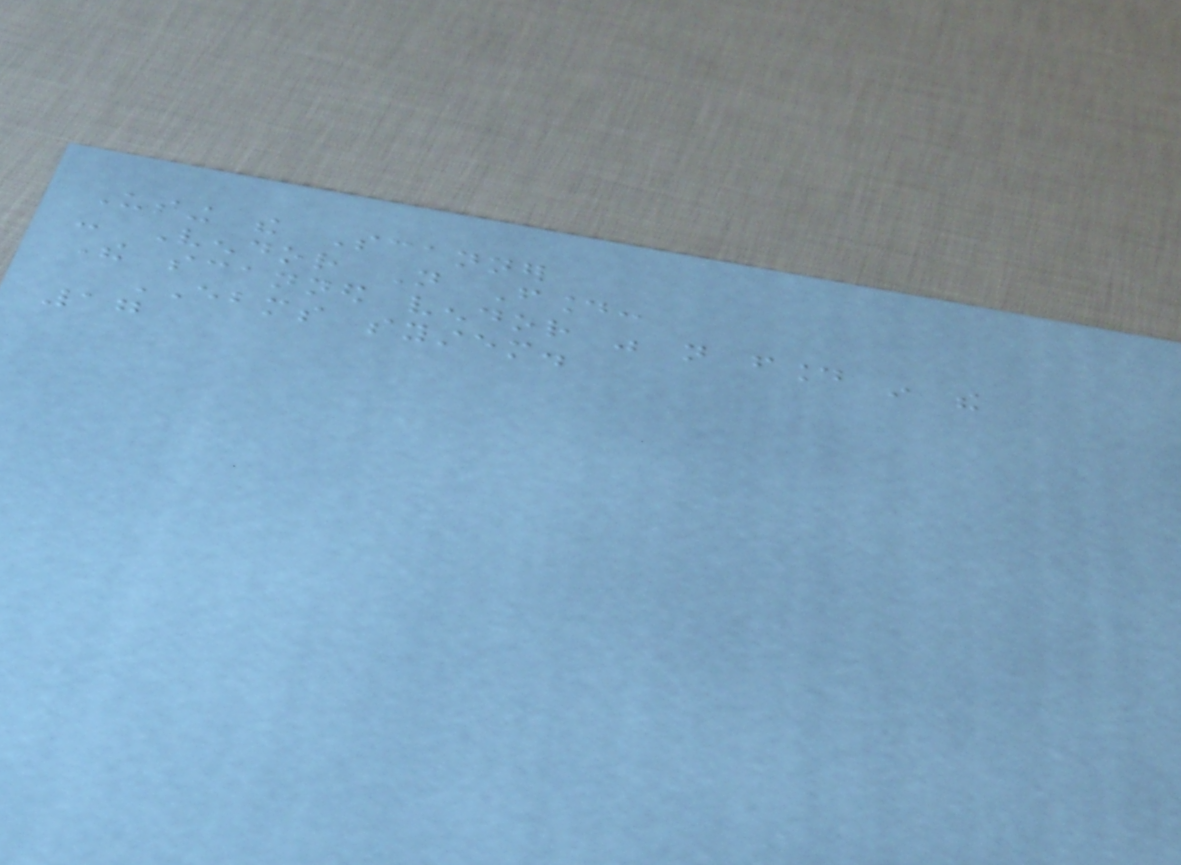Using the Scanner
- Vendor Not Found:
The scanned vendor was not found in the
EBMS system.
17
